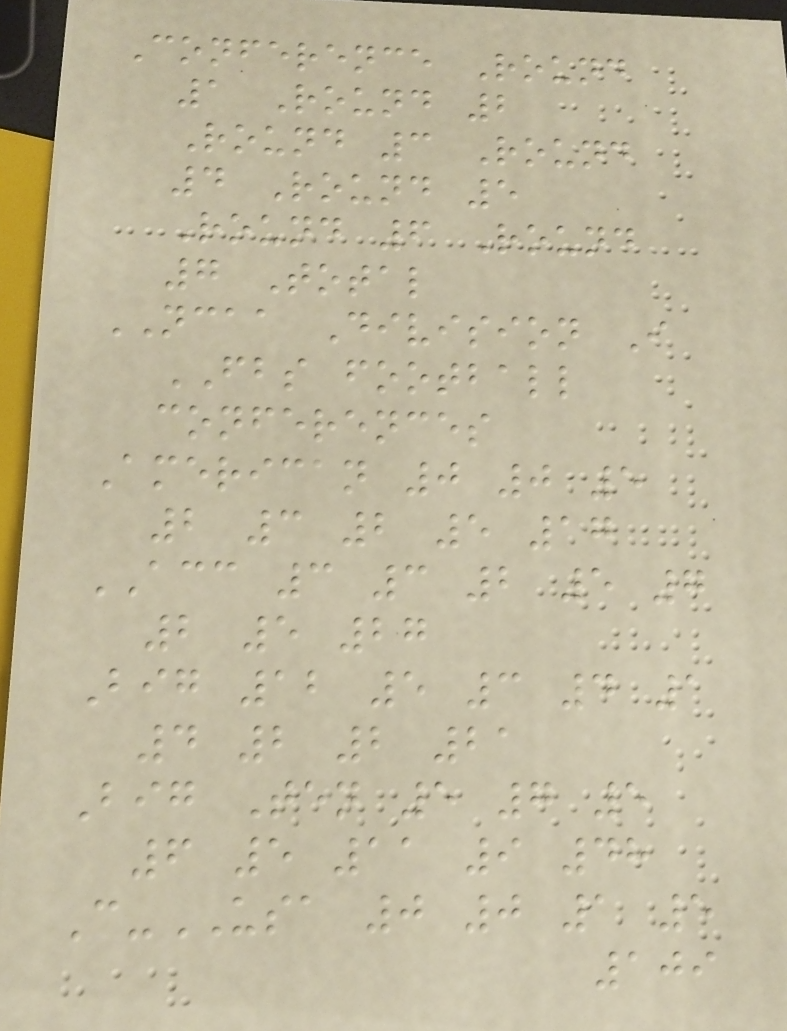Conference Round
1 Round 2
Round 3 Round
4 Round 5
Round 6 Round
7 Total
NCAA Division I
FBS football
conferences
American 0 0 5
2 3 2 5 17
ACC 3 3 2 5 7
2 5 27
Big 12 5 3 4 1
4 2 2 21
Big Ten 5 7 5
6 5 11 9 48
C-USA 0 0 1 5
109
